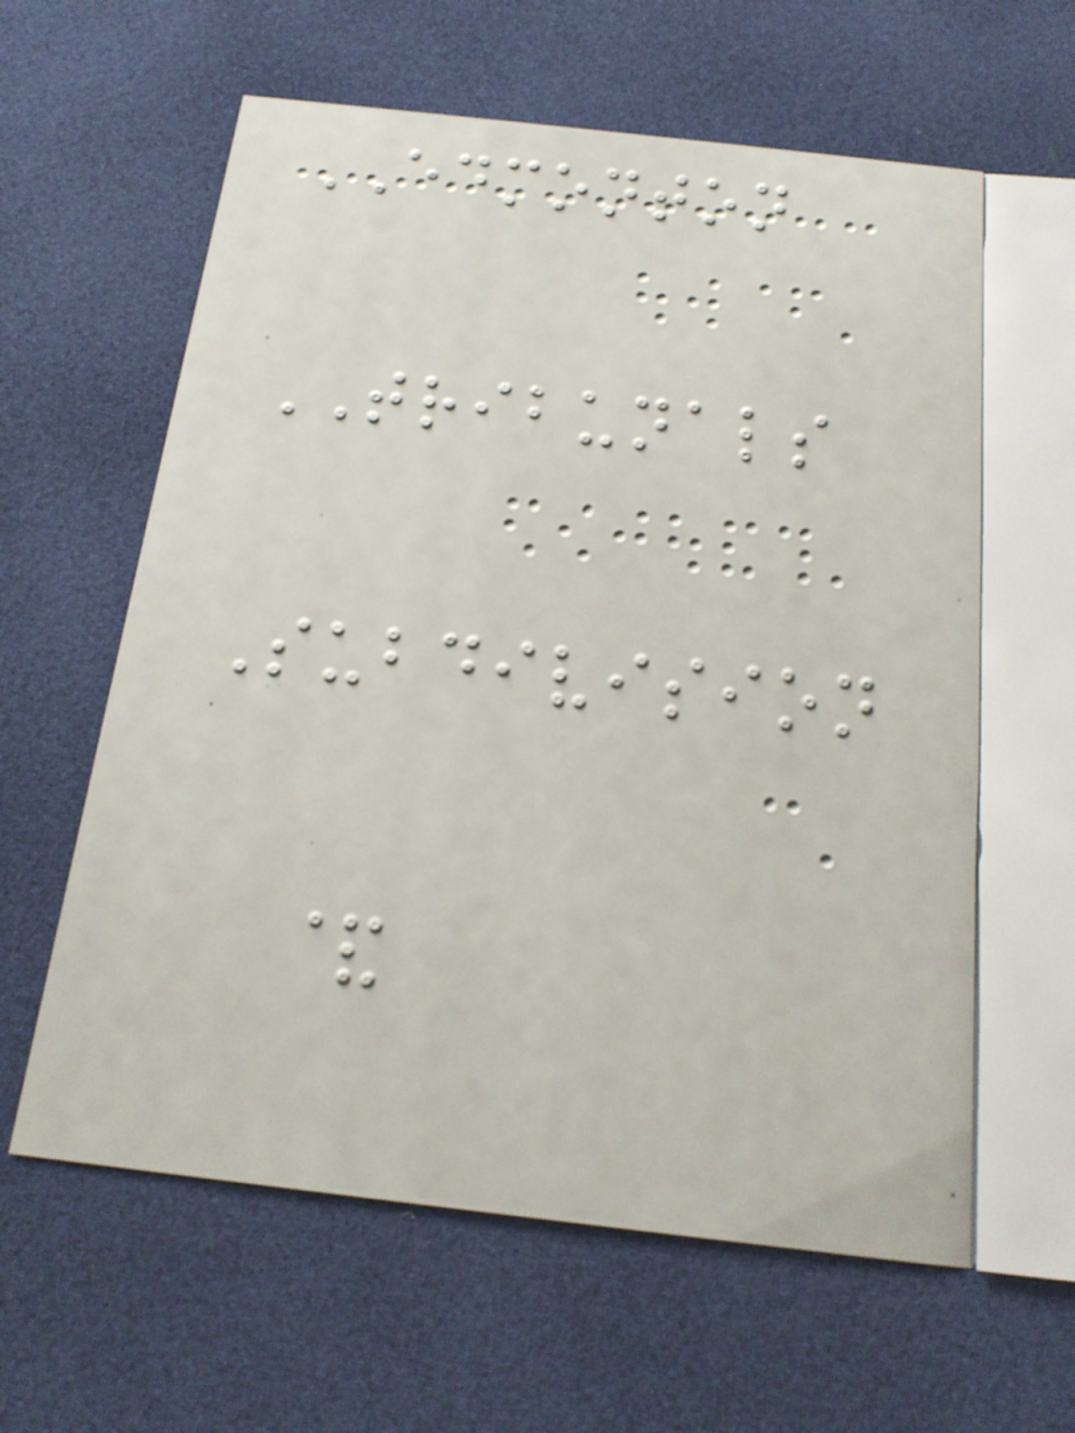EDMONTON
TRIBUNALS
Subdivision
&
